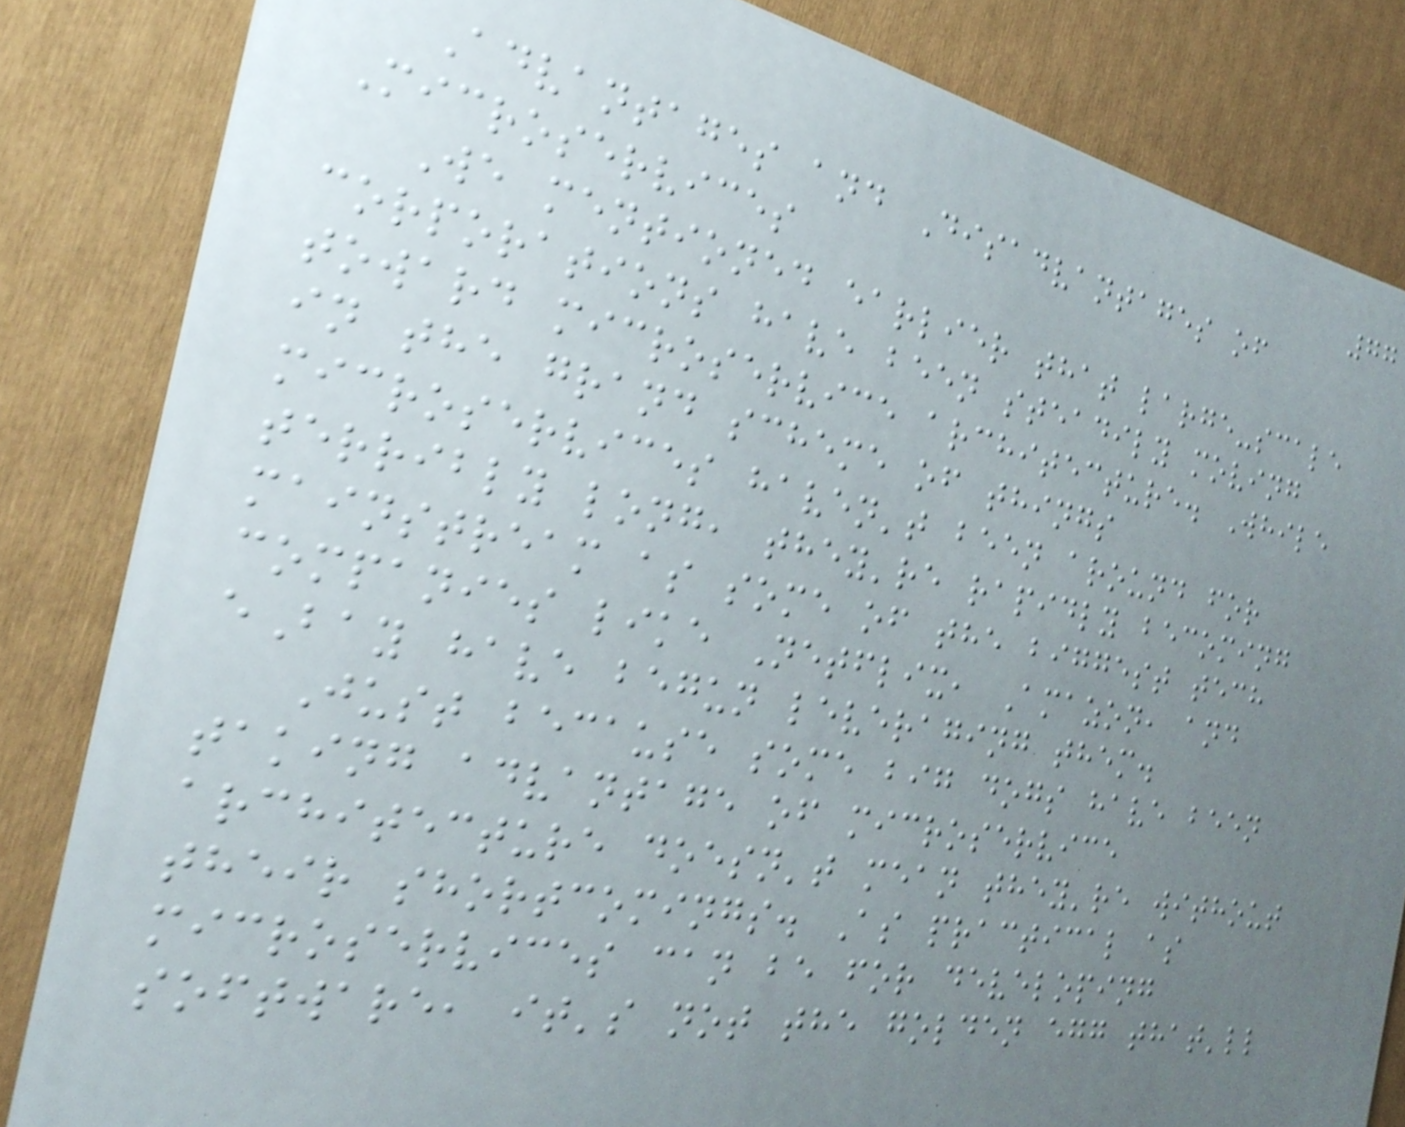77
Advantages and Disadvantages of
Microservices
We mentioned earlier that large-scale
corporations have been steadily moving
toward microservice architecture. While
in the grand scheme of things
microservices haven't been around for
terribly long, they're rapidly becoming
mainstream as some of the biggest tech
companies like Netflix, Amazon, and
eBay have begun leveraging them.
Just because some big dogs have been
taking advantage of microservice
architecture doesn't mean they're without
their shortcomings. As practical as
microservices can be for developing
software, it's not the golden egg that'll
